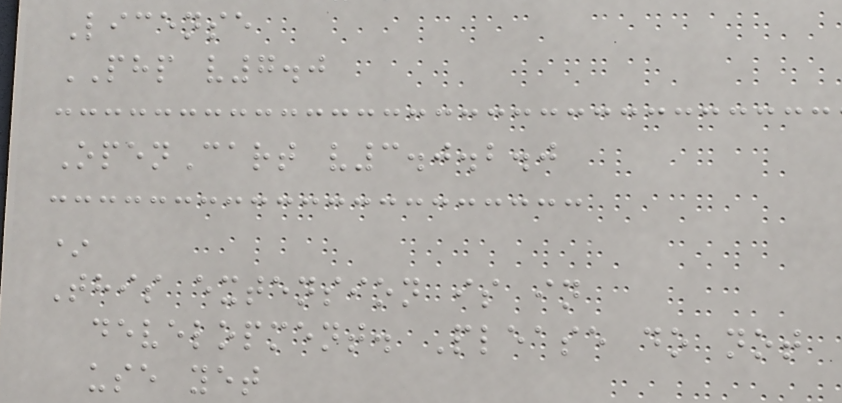License
PHP v7.0
OpenCart v3.0.2.0
*
This extension is in
development. Please do not
use yet
